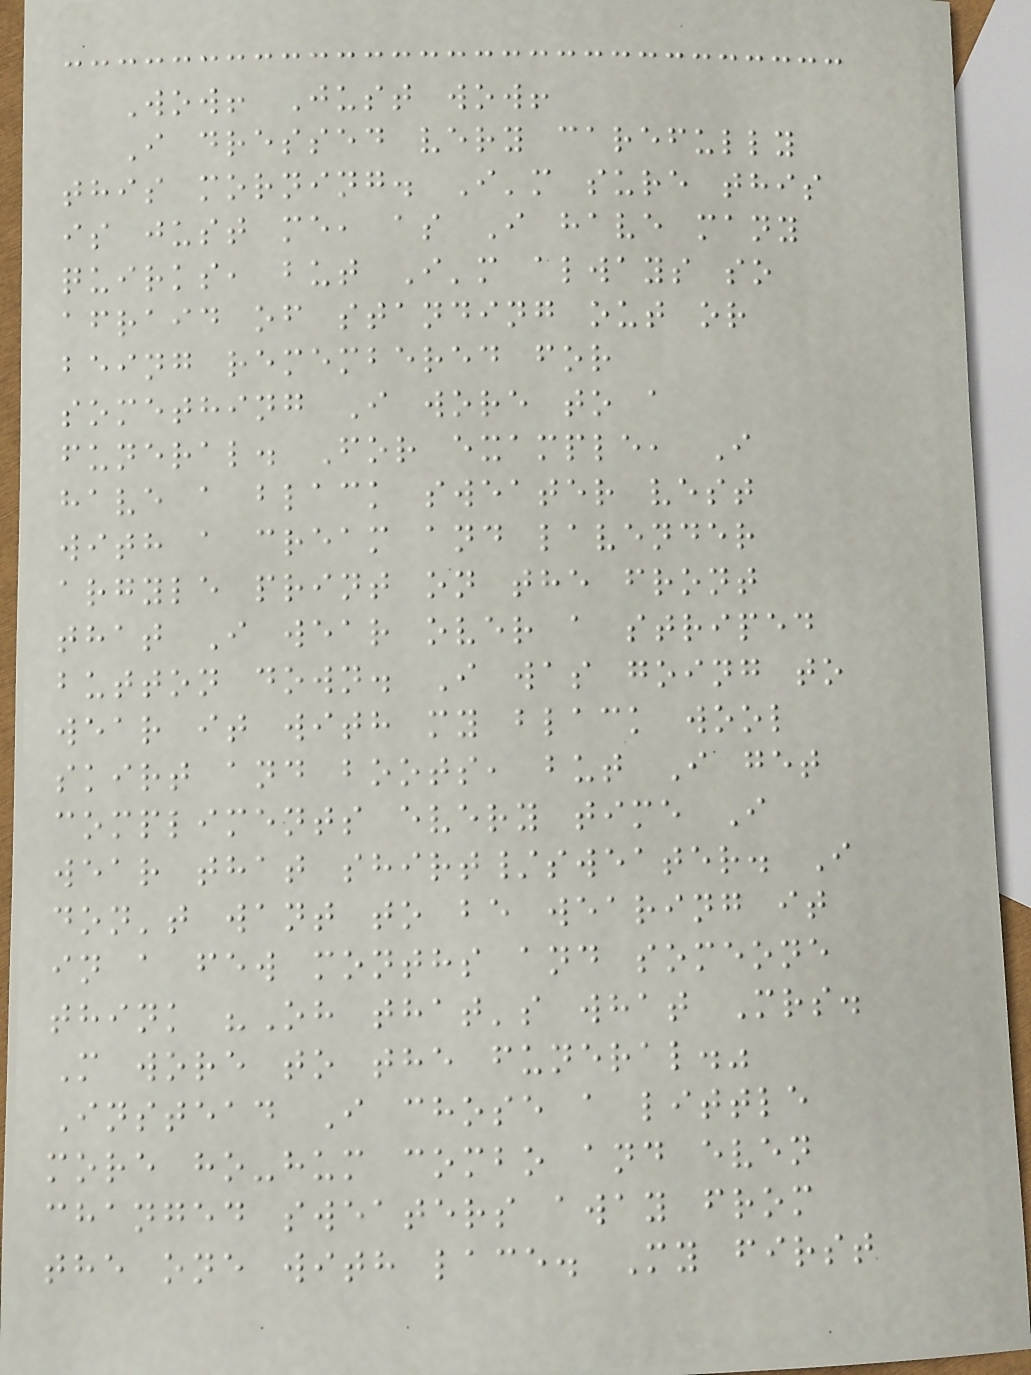Wow! Just wow!
I dressed very carefully
this morning. I'm sure this
is just me, as I have many
quirks, but I'm always so
afraid of standing out or
being remembered for
something I wore to a
funeral. For example, I
have a black sweater vest
with a cream and lavender
argyle print on the front
that I wear over a striped
button down. I was going to
wear it with my black wool
skirt and boots, but I get
compliments every time I
wear that shirt/sweater. I
don't want to be wearing it
in a few months and someone
think "Oh that's what Mrs.
M wore to the funeral."
Instead I chose a little
more ho-hum combo and even
changed sweaters away from
the one with lace. My first
